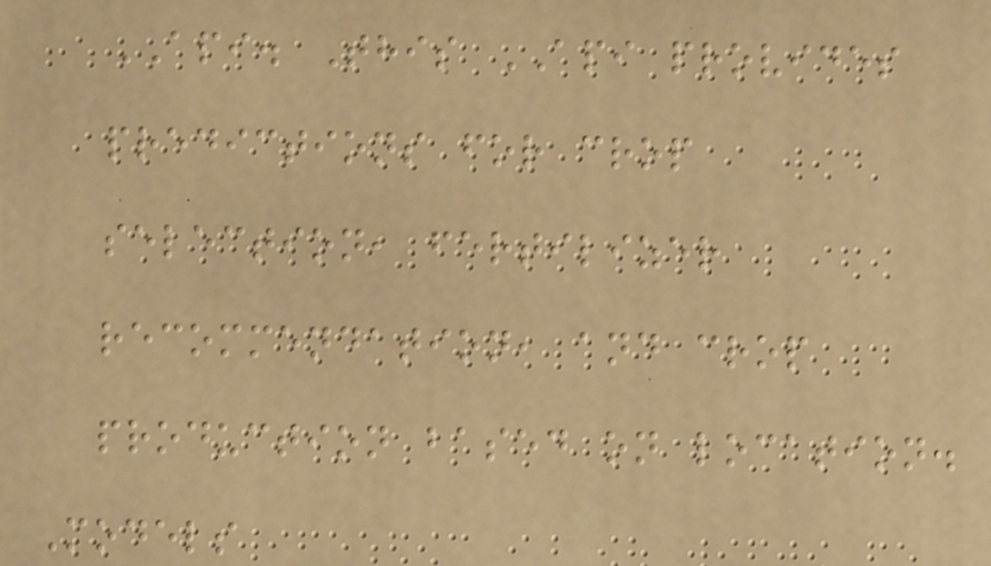API. This API provides
predictions for crop
selection, fertilizer
recommendation, and crop
production based on location.
Models
